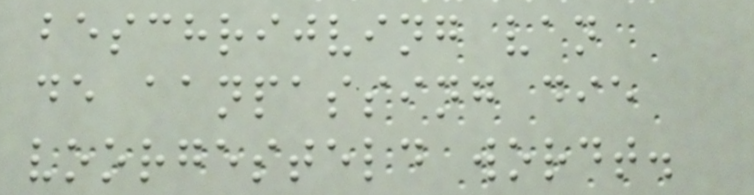beschrijving van
de aanpassing die
voorgesteld wordt.
